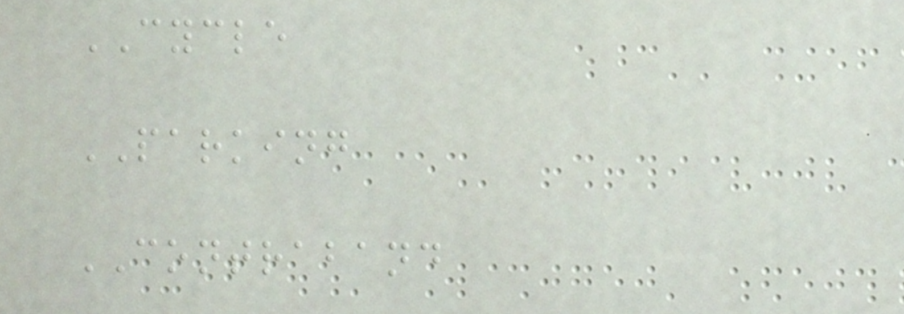CYCLE
PARKING
CONTRABAND
